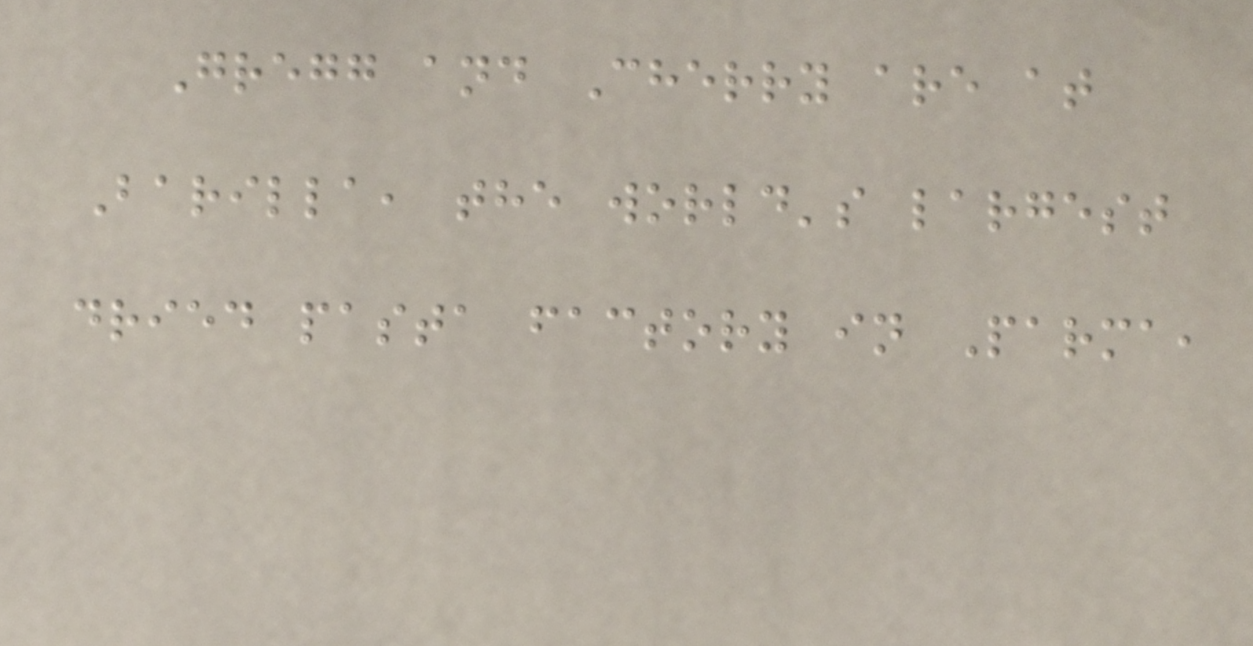Gregg and Cherry are at
Barilla, the world's largest
dried pasta factory in Parma,
